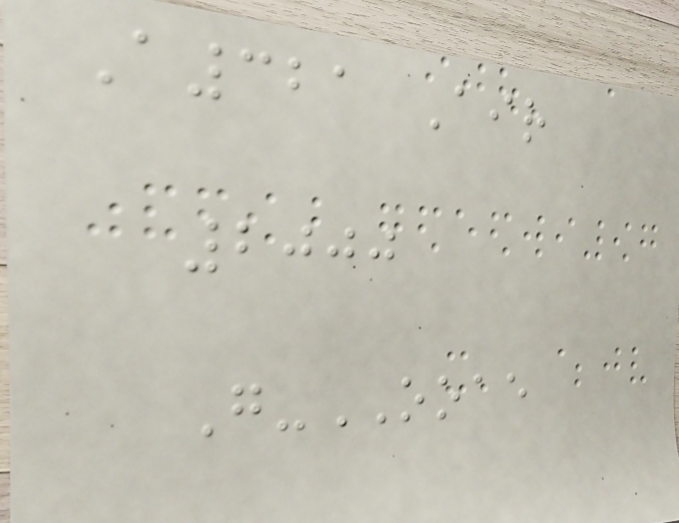A321 Air
2000
G-OOAE
